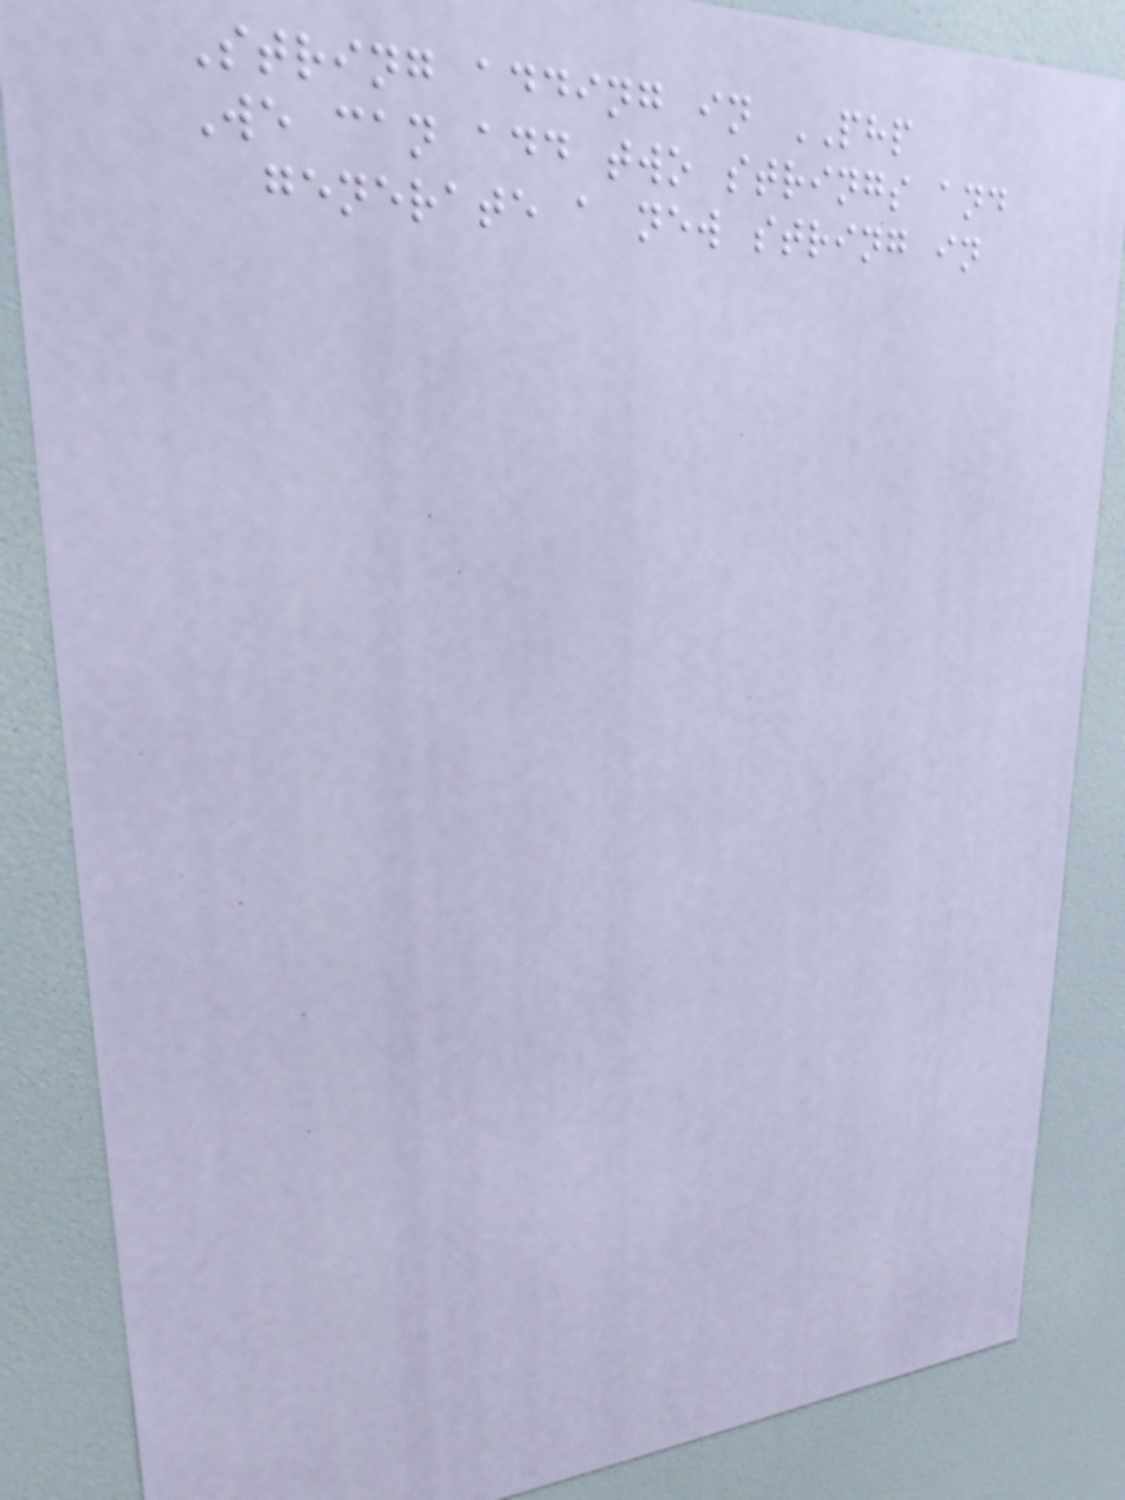String adding in PHP
We can add two strings and
generate a new string in
